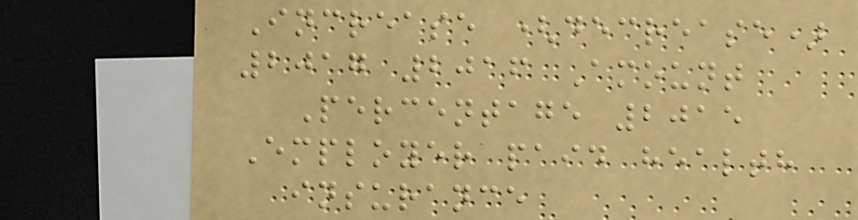Increase (decrease)
2017 2016 Amount
Percentage 2015
Employer paid health
insurance
